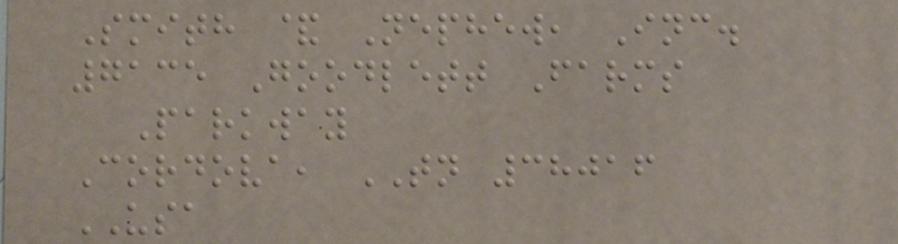Smith & Nephew, Inc.
7135 Goodlett Farms
Parkway
Cordova, TN 38016
USA
